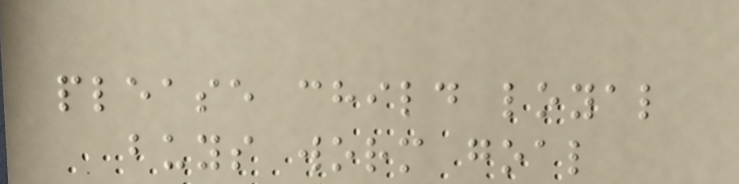please child loyal
buys worm goal
